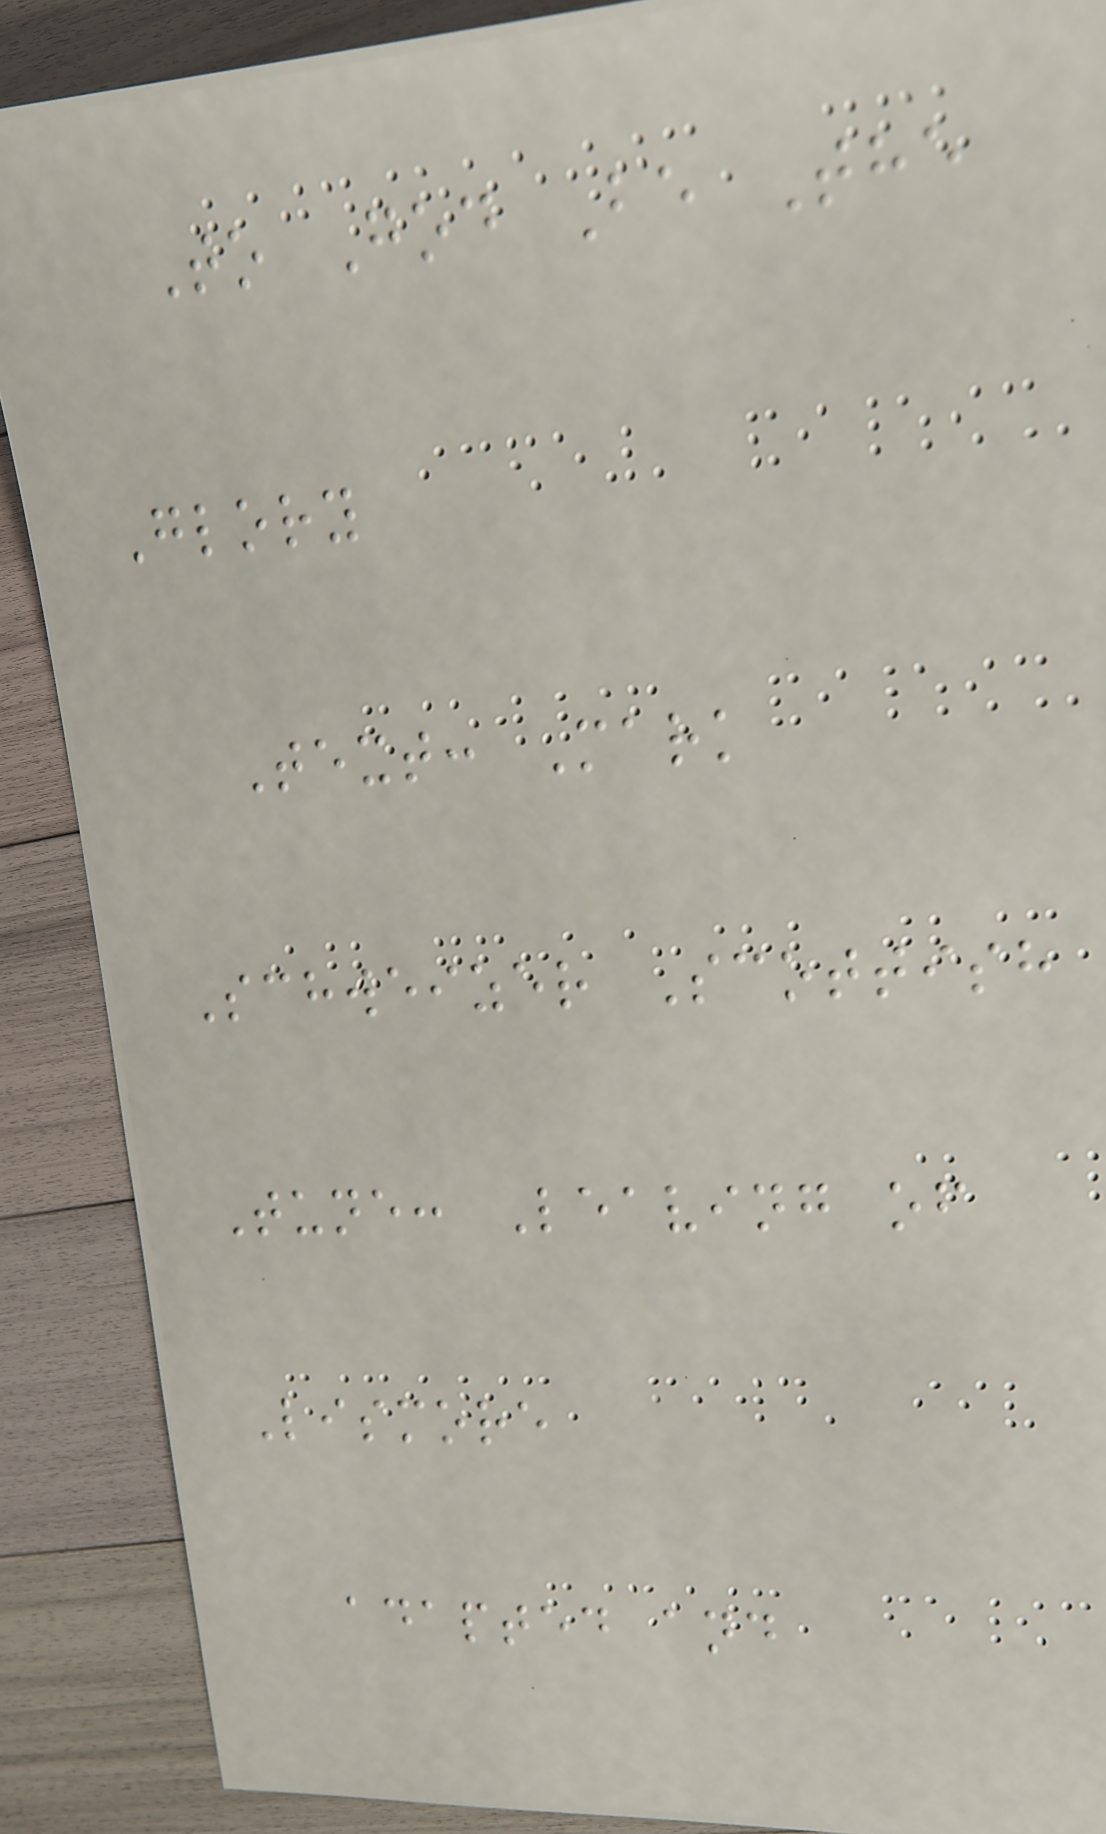To God Be The
Glory
Text: Mark
Schweizer Scottish
Tune: Leaving of
Lismore
adapted and
